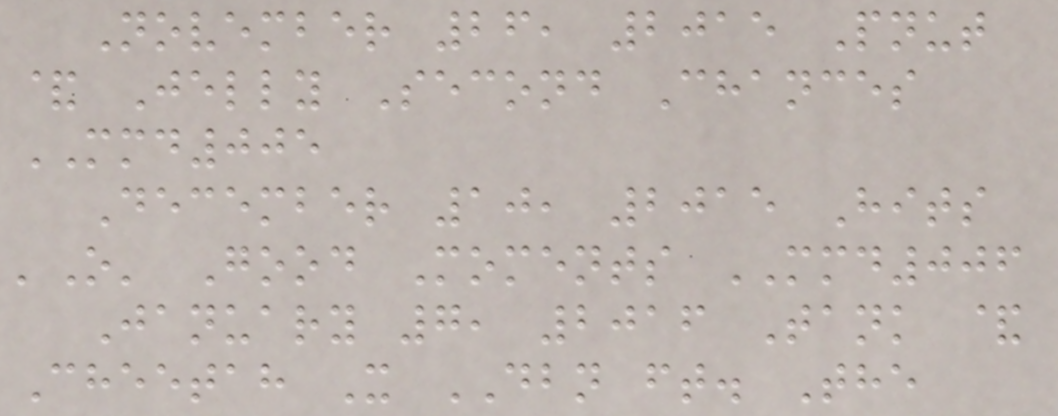November 26, 2015 Pnut
& Jelly Second Chances
MMD005
December 10, 2015 Hits
'O' Good Moments MMD006
January 7, 2016 Tank &
Cheetah X DBN ft. The
